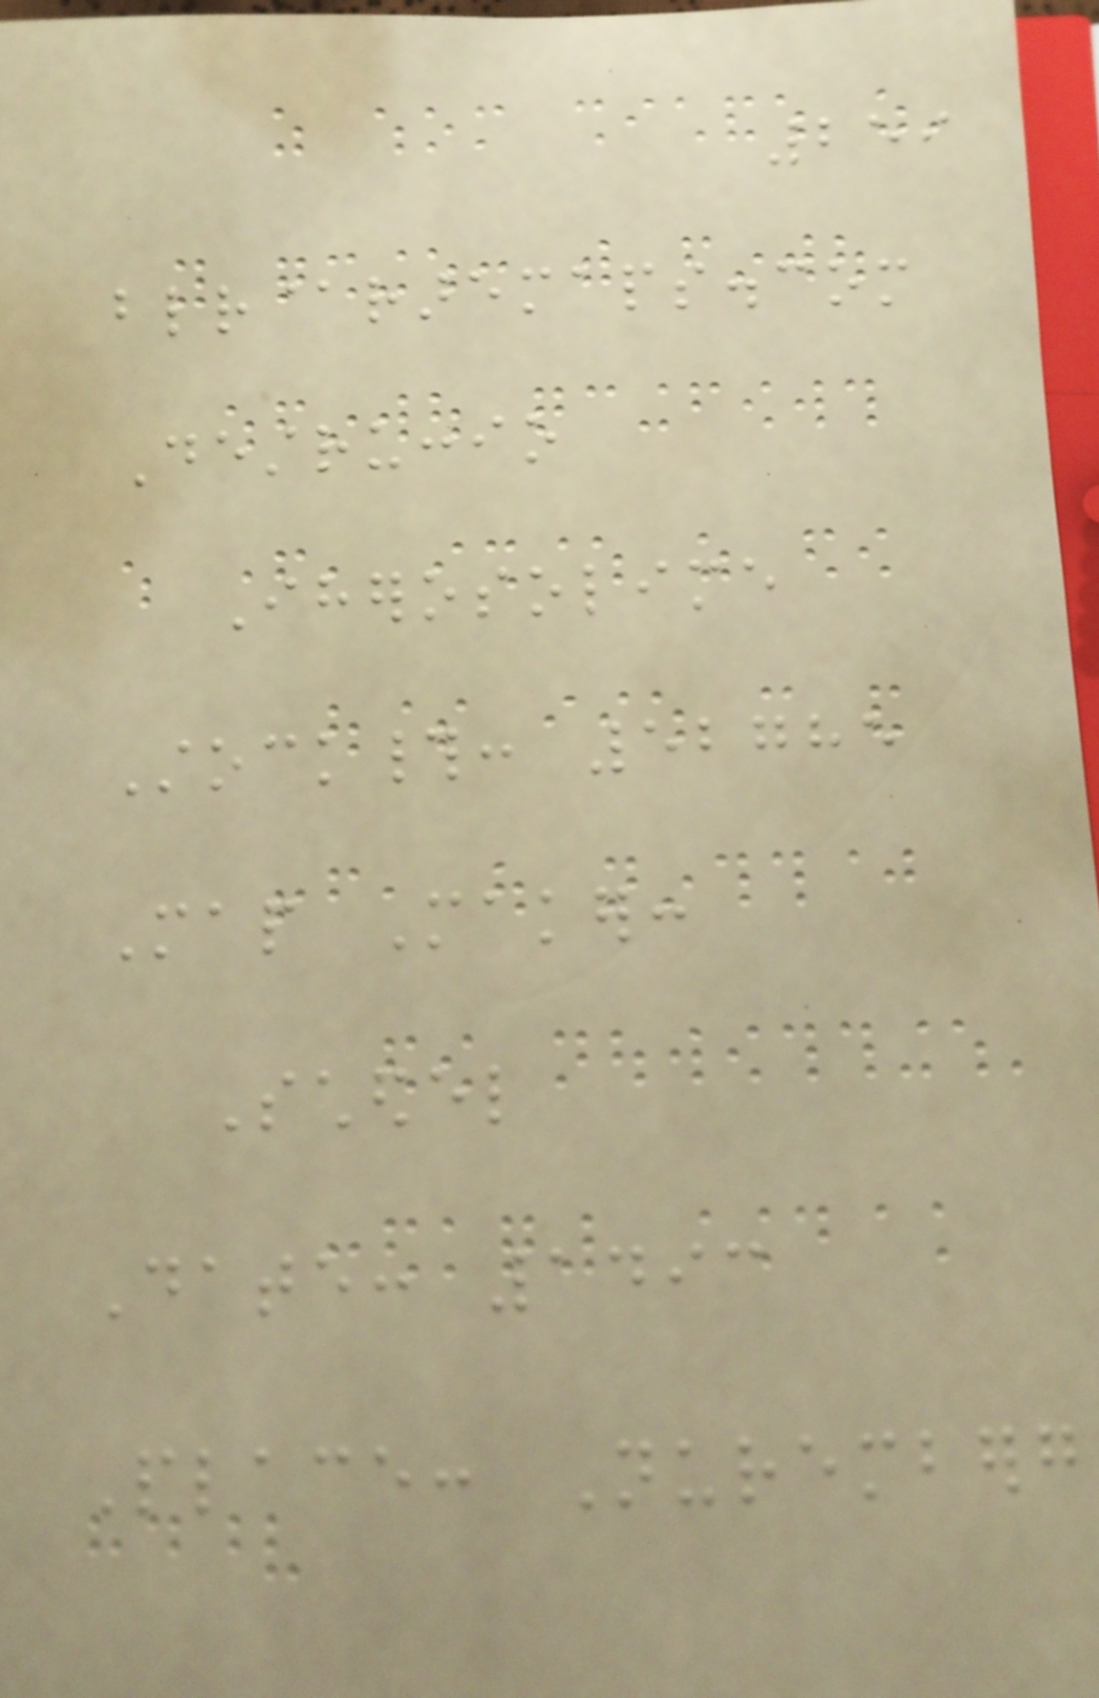259
blr@raremaps.com
Destruccio
Iherosolime
Stock#: 52785
Map Maker:
Schedel
Date: 1493
Place: Nuremberg
